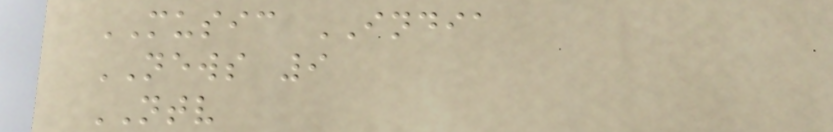MUSIC INDIA
NEWS 9
NTV
